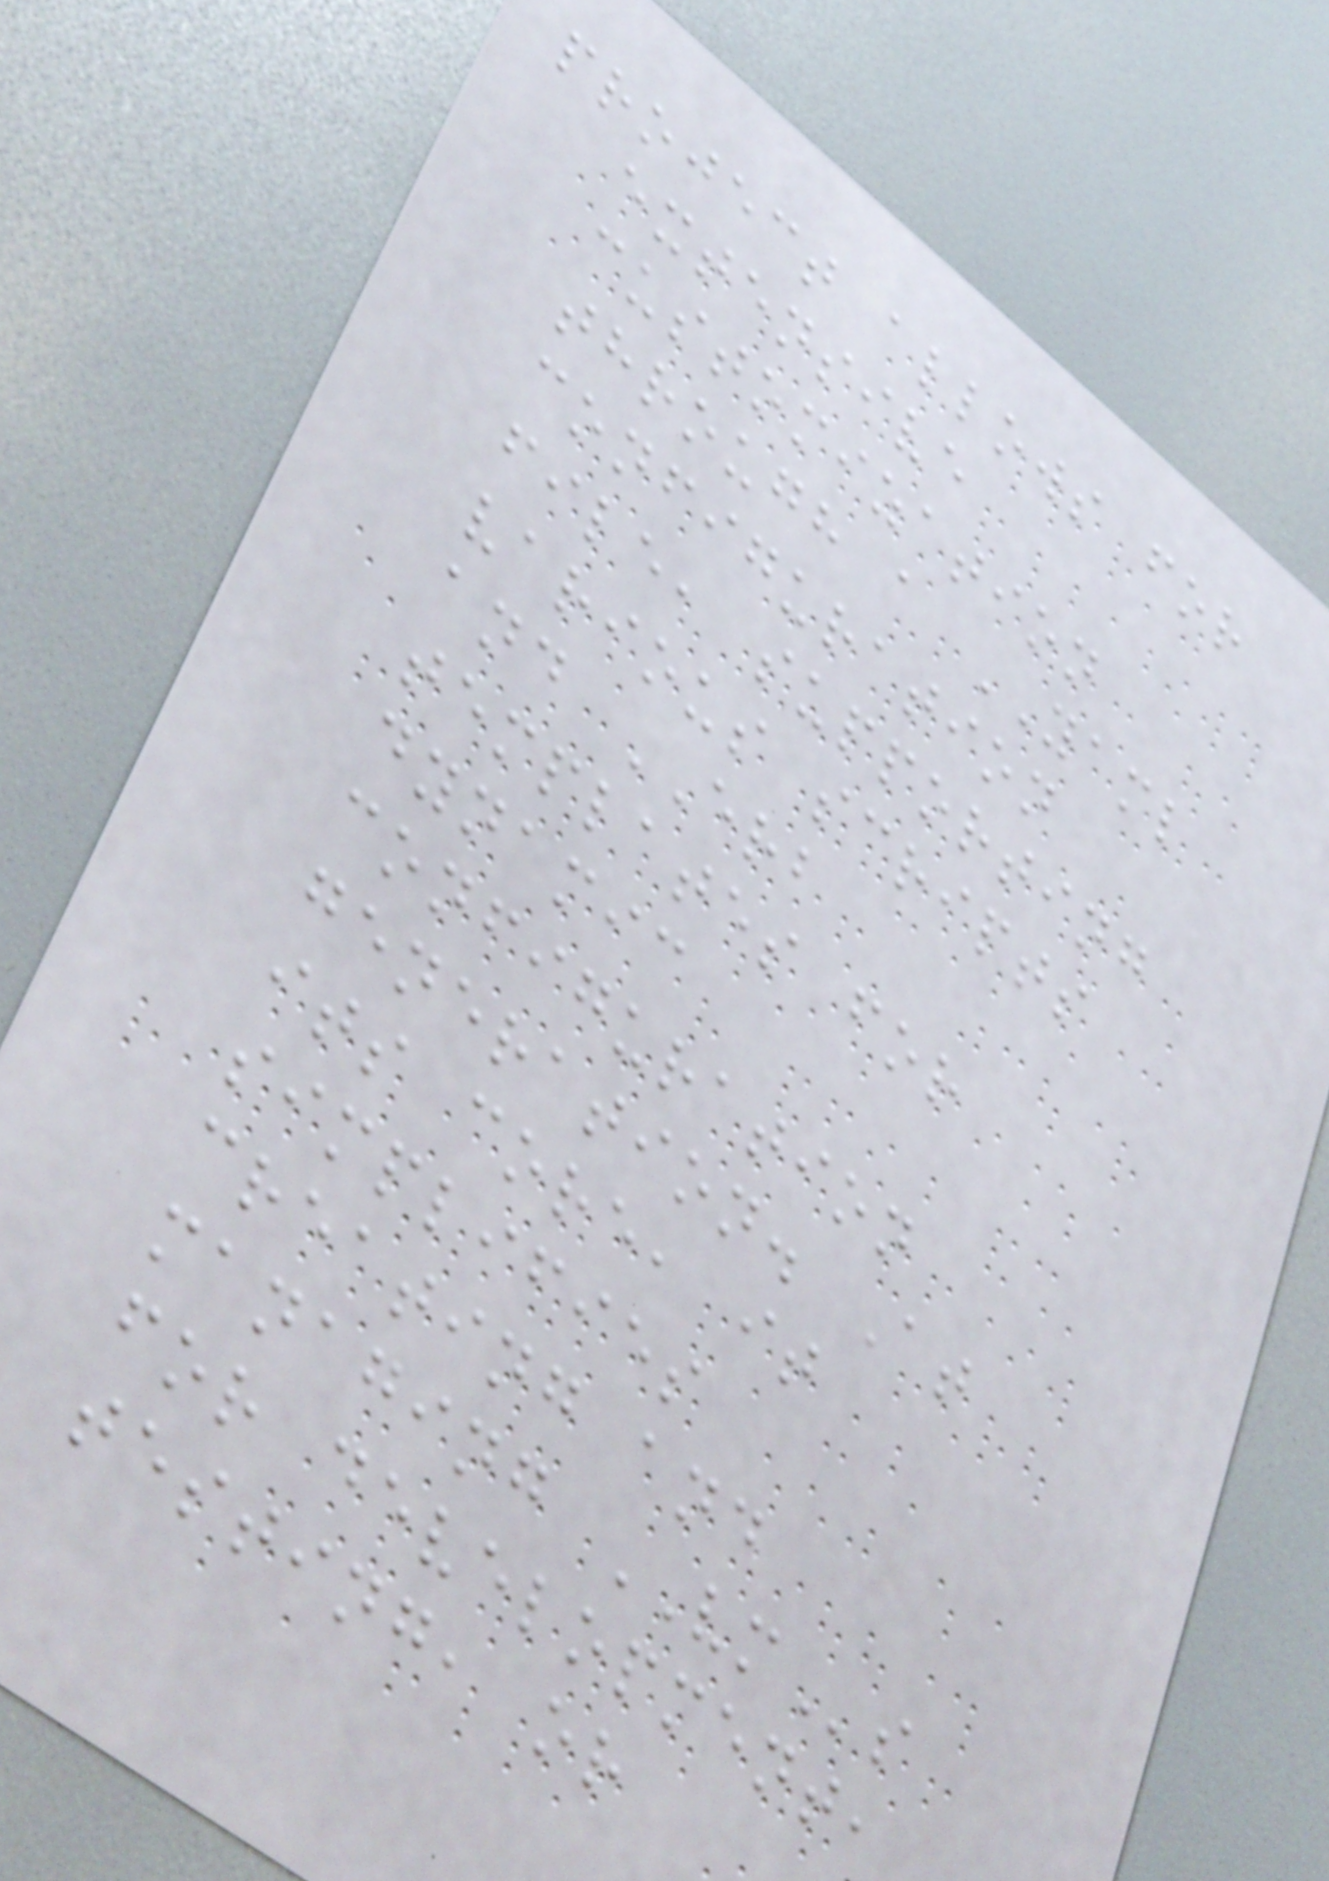project allows for
extensive
customization
through a YAML
configuration
file, supporting
various scripts
and ERB
templates for
dynamic
configuration
generation. At
its core, it
simplifies
creating and
managing VMs
for development,
testing, or
